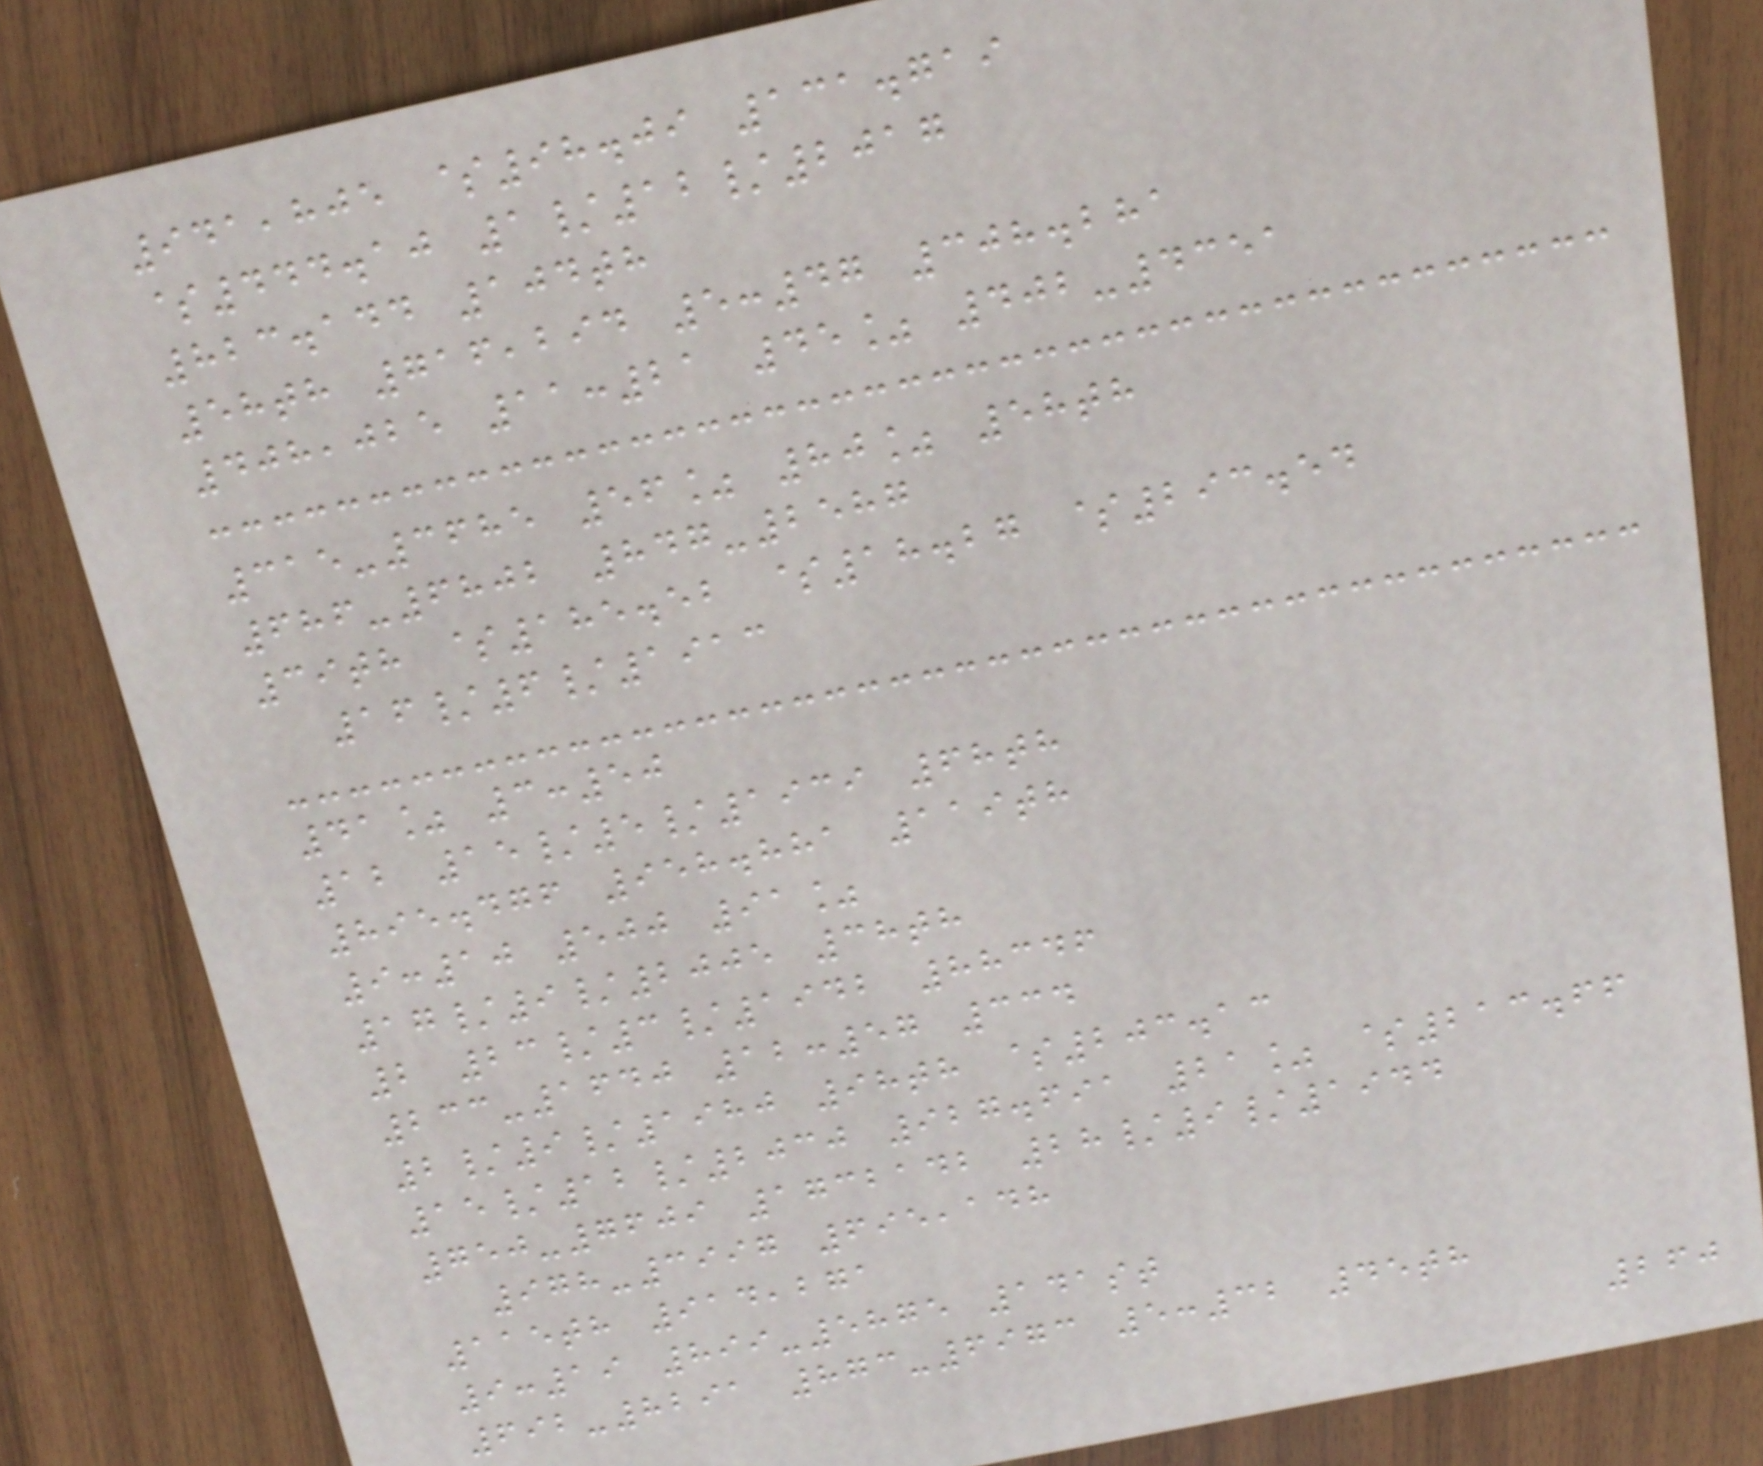941,805 $98.09 131.719
$444.10 1/12/2017
823.144 104th
58th 716,294 5:47 308.281
408,025 11:21 45% 402-4351
315-3685 56% 80% 58th
686-6802 847-2587
39th $185.52 $18.27 $293.54
16/6/1913
41% 3:50
12 15/5/1939 68th
895.476 958.881 119th
9:10 500 91%
17/9/2005 38th
2 23/3/1942 88346
233-1640 12:57 334
2/9/1980 98th $203.13
15/12/2030 927.691 21% $213.66
750-7609 1732142 28/9/1944
978-3997 695,148
115th 914,271
9:19 899-5875 141st
692-8291 873-6973 5:32 45th
260
